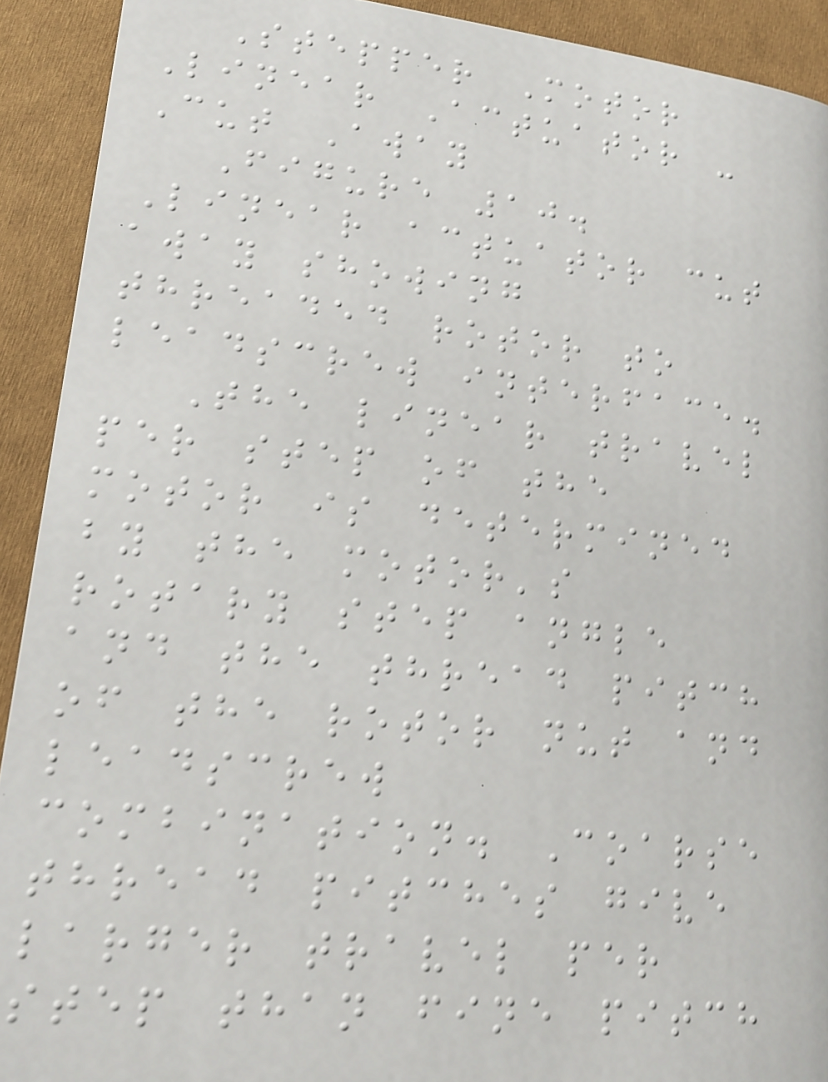Stepper Motor
Linear Actuator -
Cut Away
Figure 10.
Linear actuator cut
away showing
threaded rotor to
leadscrew interface.
The linear travel
per step of the
motor is determined
by the motor's
rotary step angle
and the thread pitch
of the rotor nut and
leadscrew
combination. Coarse
thread pitches give
larger travel per
step than fine pitch
